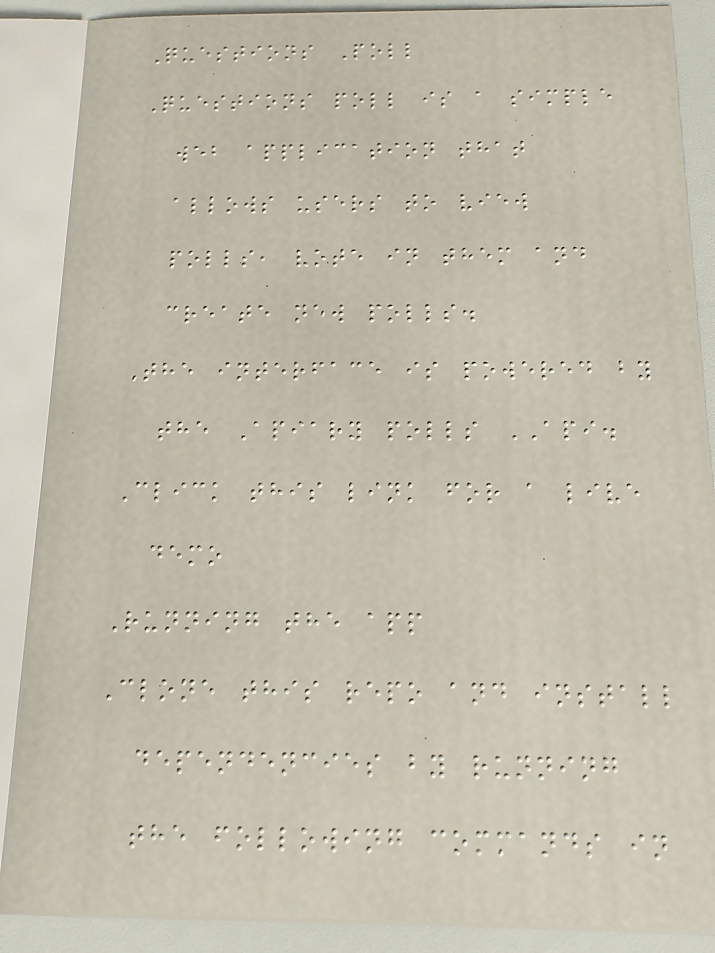Questions Poll
Questions poll is a simple
web application that
allows users to view
polls, vote in them and
create new polls.
The interface is powered by
the Apiary polls API.
Click this link for a live
demo
Running the app
Clone this repo and install
dependencies by running
the following commands in
